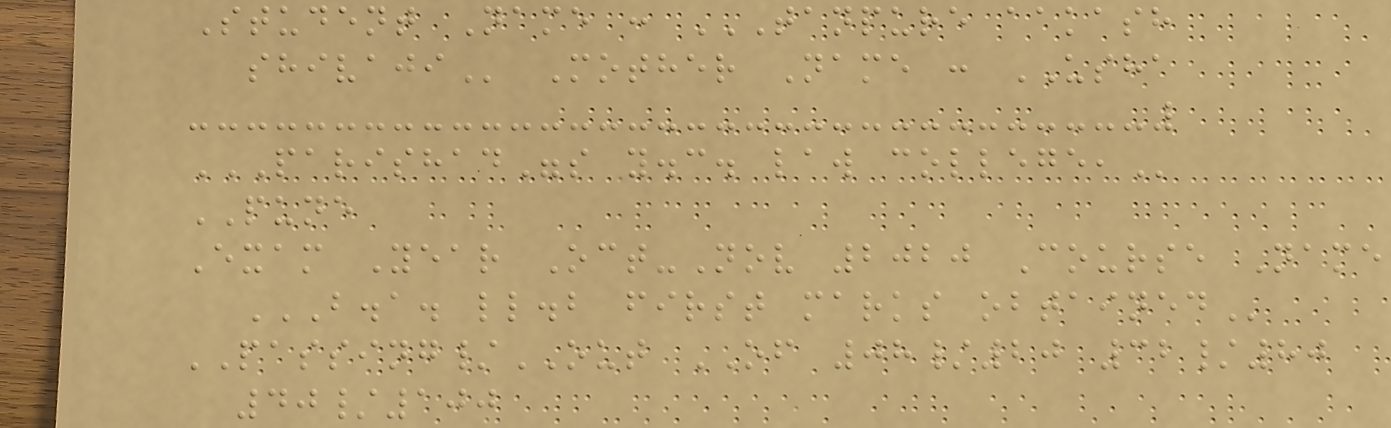Student Name : TANPURE AAKASH
SHIVAJI Mother Name : USHA
PARISHAD"S Y.C. LAW COLLEGE,
PUNE
Exam Year Oct-Nov 2020 Course Name
B.A. LL.B FIRST MARKS OBTAINED
PASSING/OUT OF 08/20 32/80
40/100
